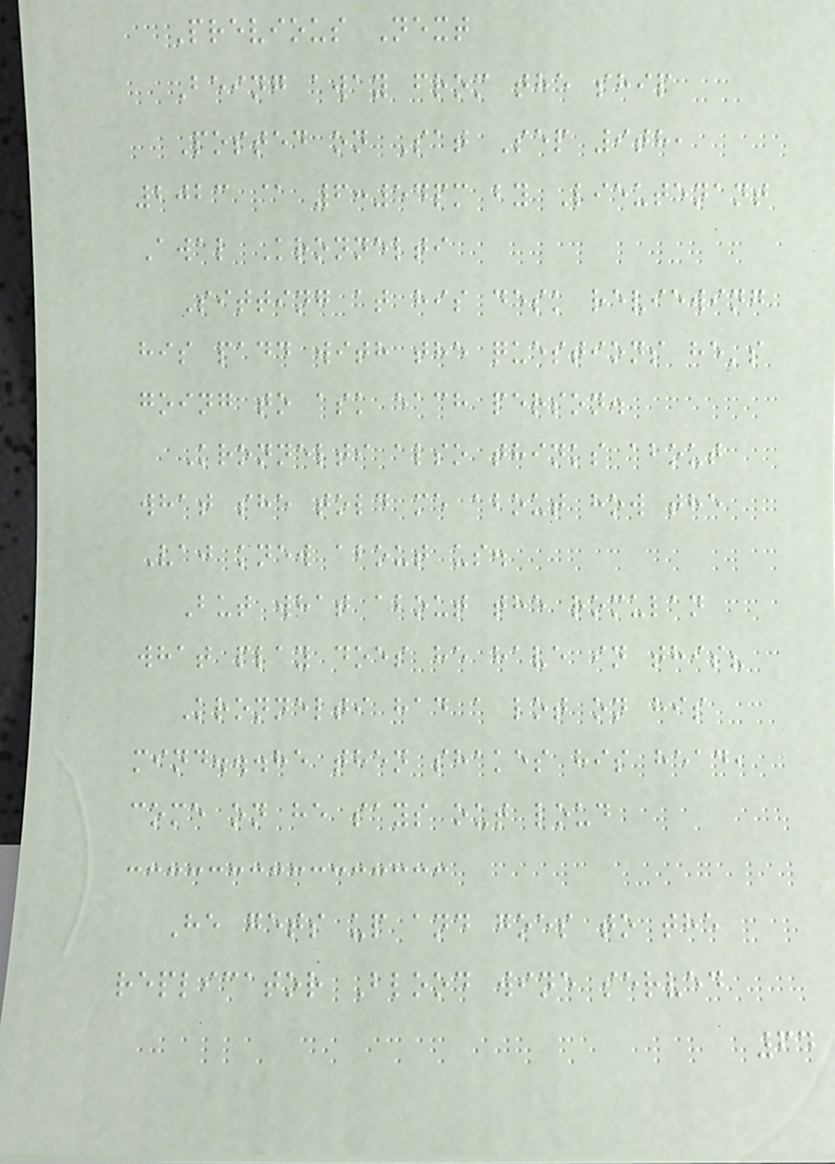Previous Next
Being away from the ship
Posted on Sat Sep 9th,
2023 @ 6:54pm by Lieutenant
Awal Kronnelti
Sitting at his desk reviewing
his padd with the questions he's
going to ask each person.
Kronnelti also thinks about
what she told me about how the
Vaj knew about us.
But what about the romulan
what play does he have in this?
Kronnelti had a lot on his
mind...he then shakes his head,
come on he says out loud
He gets up and goes to the
replicator Blood wine served
64
